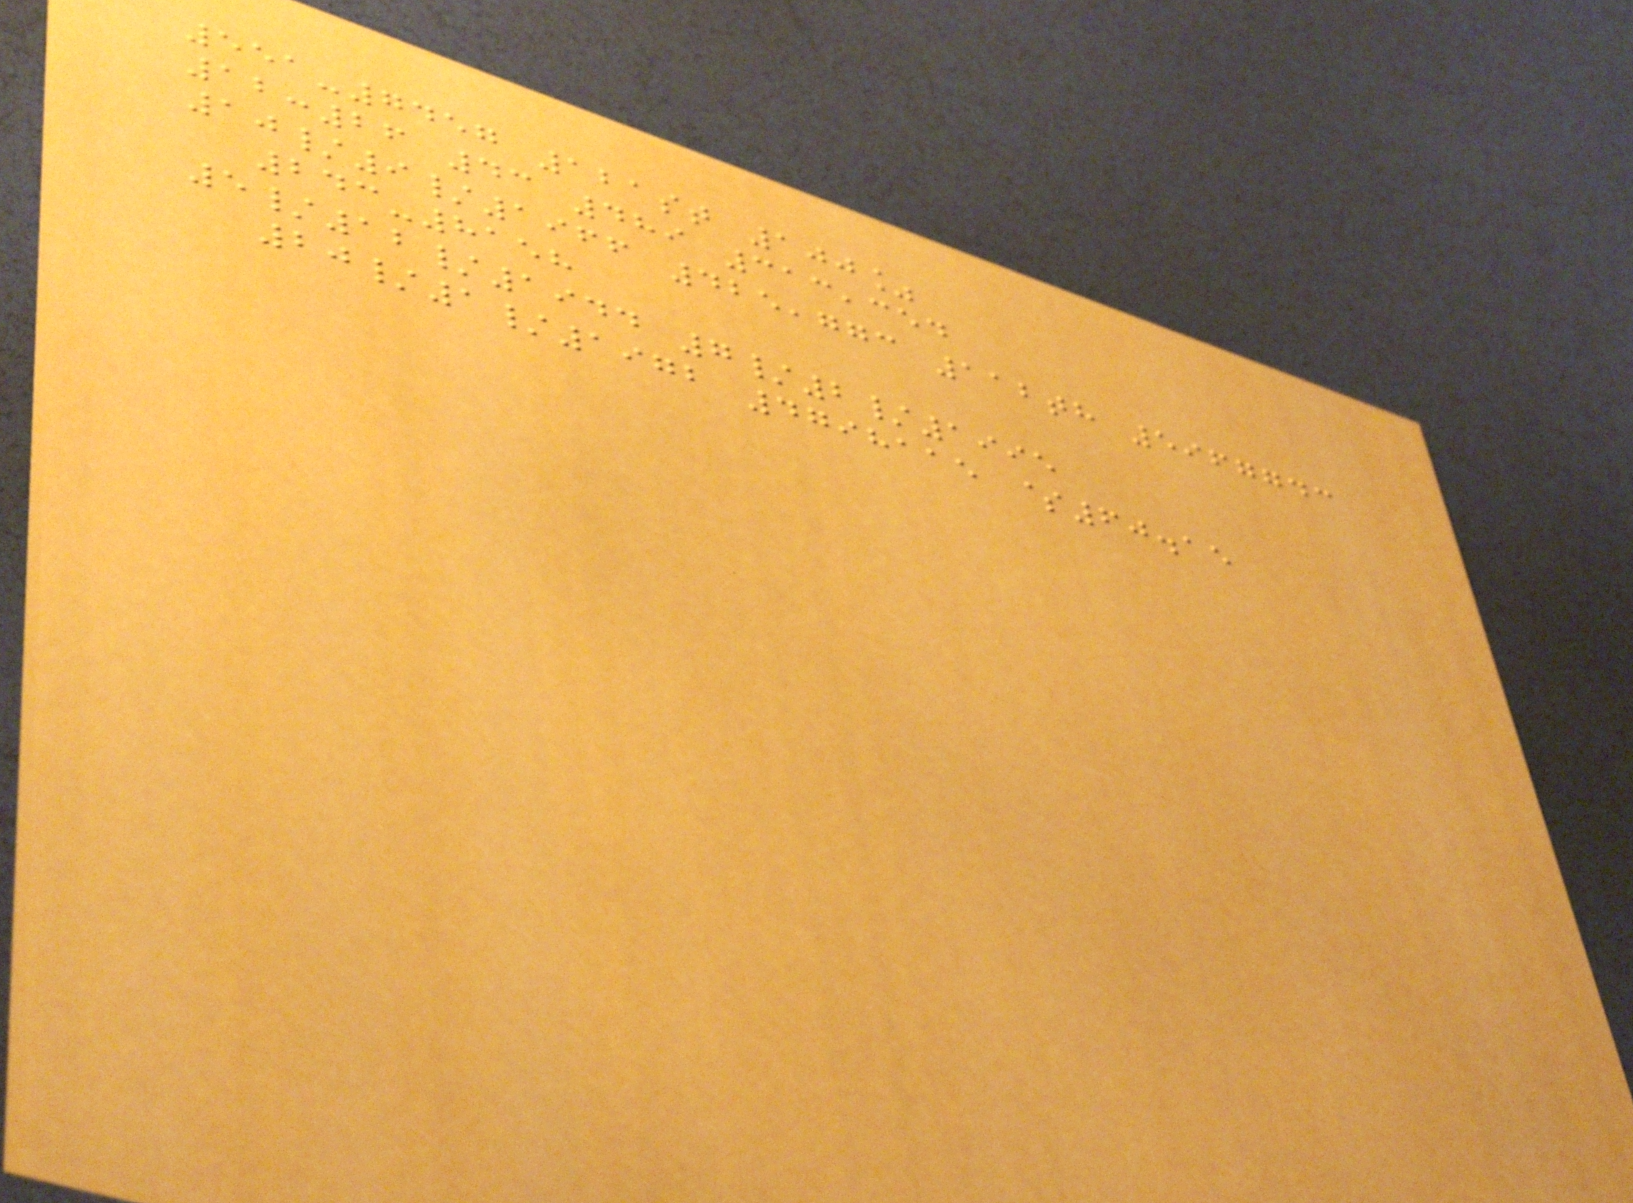551-7457 121st 100%
12:26 43 489 313,354
10/9/1966 425,773 112th 5967743
243-8158
5/12/1944 7/2/1995
20/1/1972 4798115 $60.15
